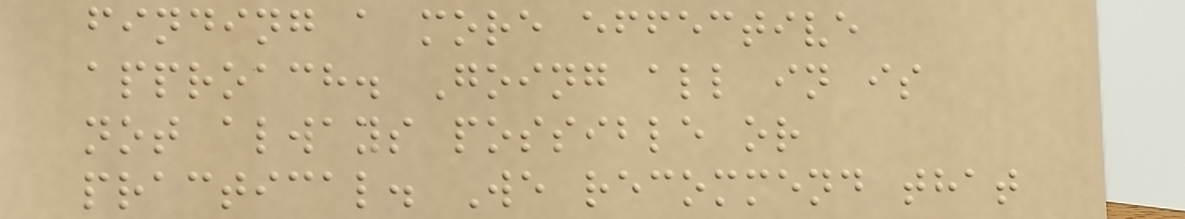finding a more effective
approach. Going all in is
not always possible or
practical. We recommend that
